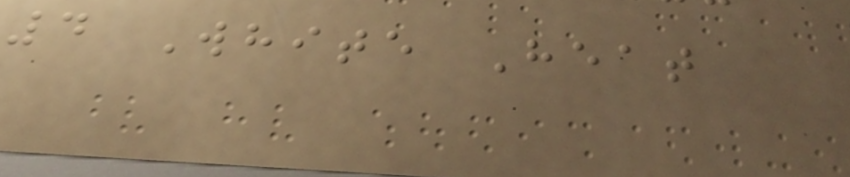4 White Heat
